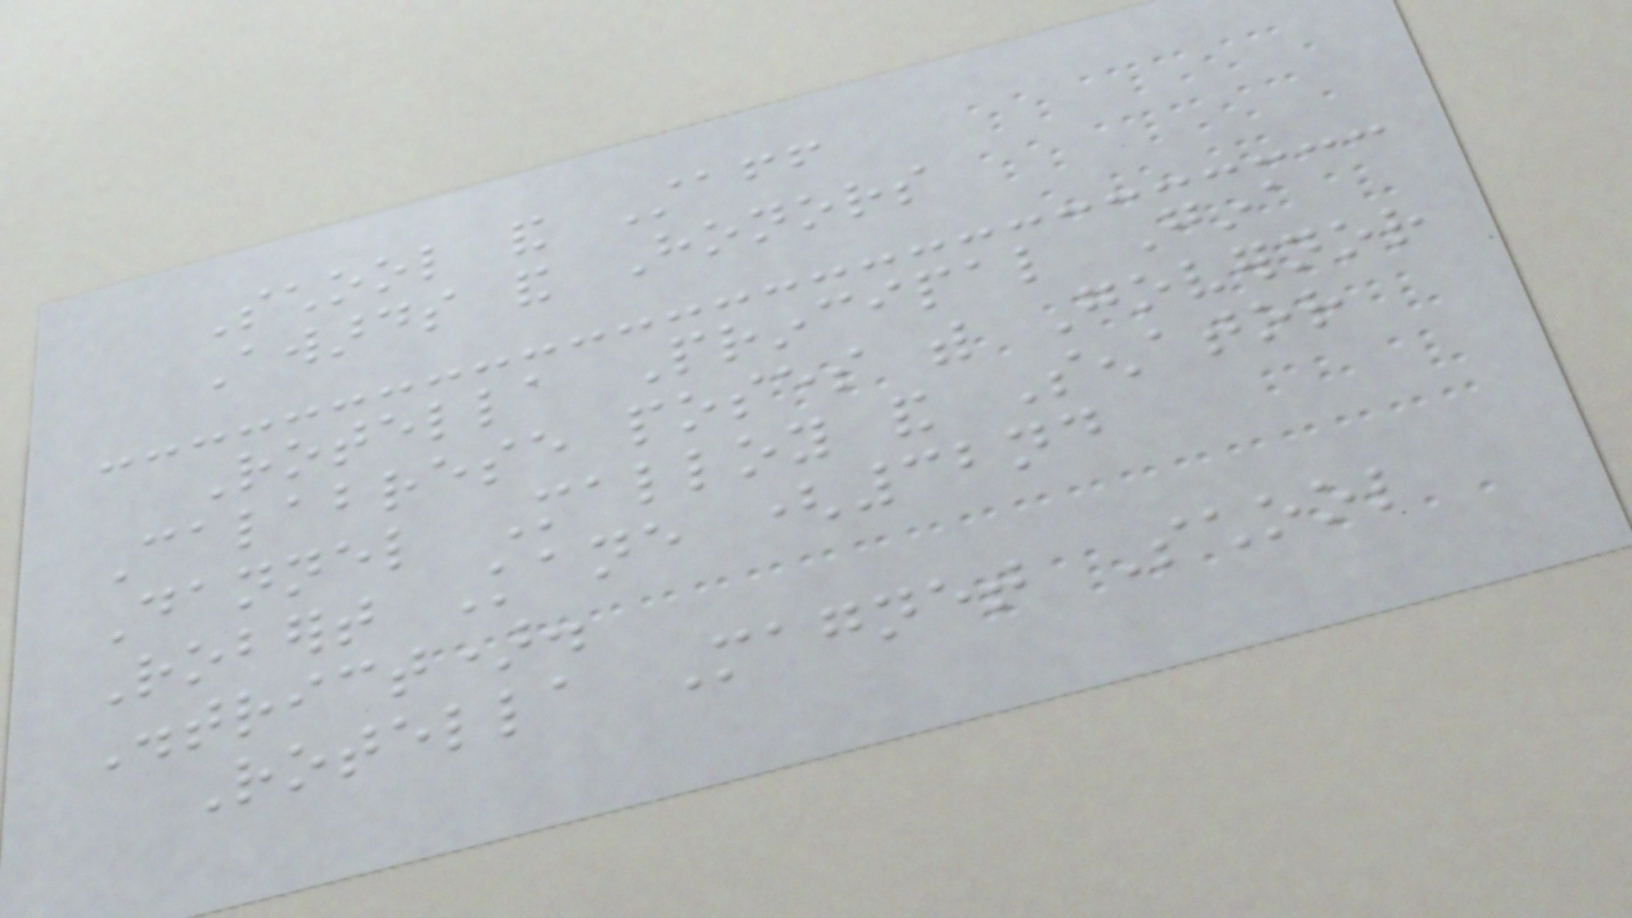School and Staff
Awards and Honors
Rotella Principal Gina
Calabrese poses with Governor
Dannel Malloy and Senator
Robert Kane (32nd
District).
Rotella Magnet School
